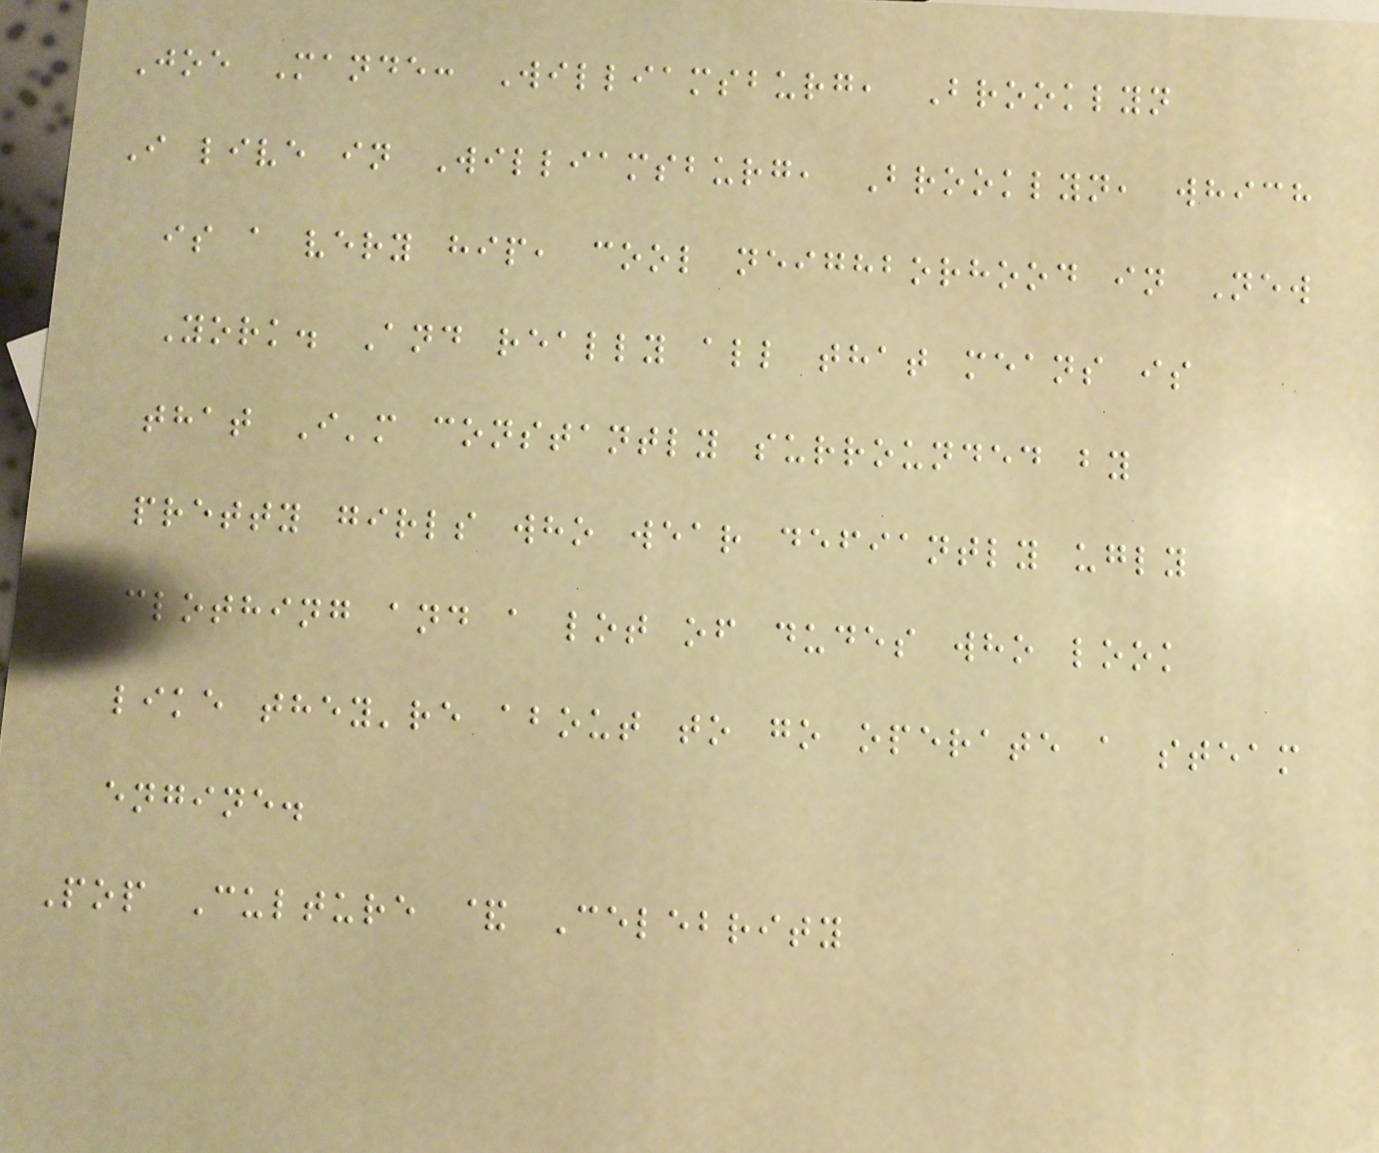Joe Mande: Williamsburg, Brooklyn
I live in Williamsburg, Brooklyn, which
is a very hip, cool neighborhood in New
York. And really all that means is
that I'm constantly surrounded by
pretty girls who wear defiantly ugly
clothing and a lot of dudes who look
like they're about to go operate a steam
engine.
Pop Culture & Celebrity
